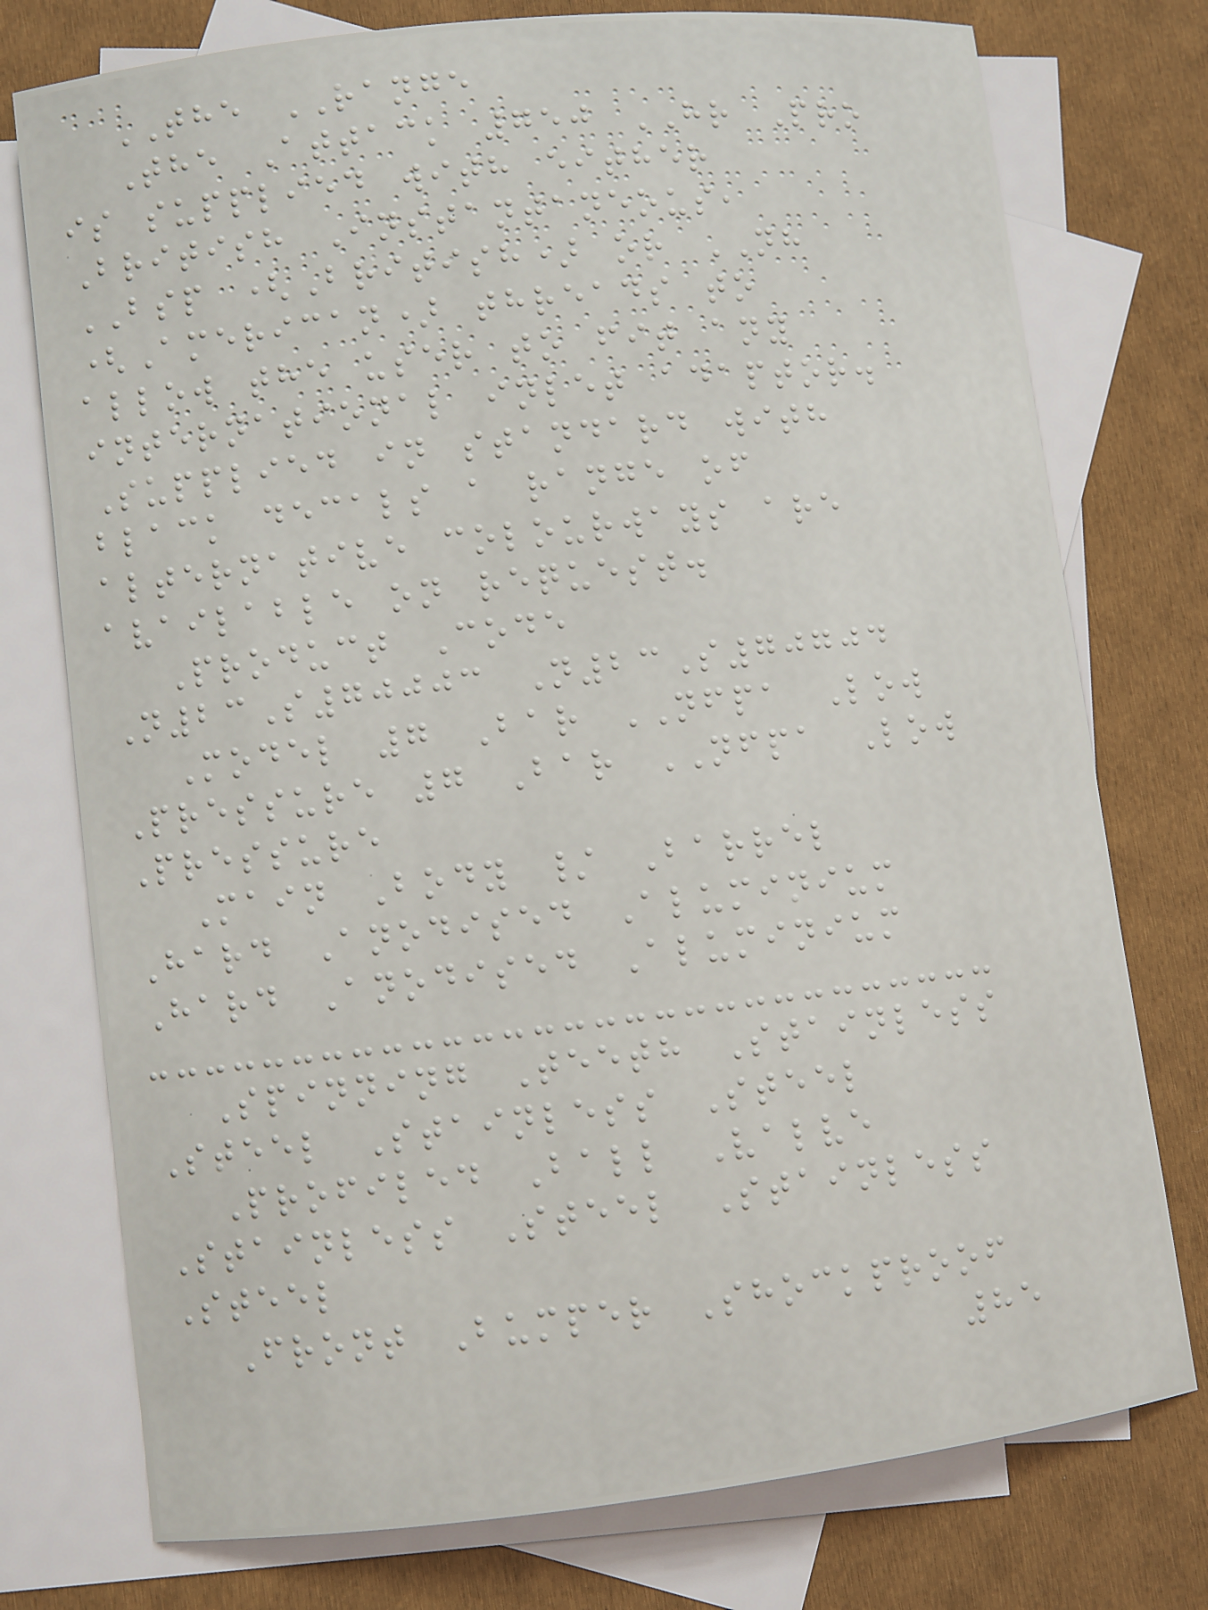THE RANGE
The Attack 750 HR Pro
is supplied with either
British Instantaneous,
BSP (British) or NH
(American) threads to
allow the user to fit any
international inlet adaptor.
Supplied in standard with
black decals a range of
alternative colourways are
available on request.
Product Code
N23S70003 N23S70704
Model 7 Bar NFPA Low
Pressure 7 Bar NFPA Low
Pressure
Main Body / Barrel
Hard Anodised Aluminium
Hard Anodised Aluminium
Spinning Teeth Stainless
Steel Stainless Steel
Profiled Ball Valve
Stainless Steel Stainless
Steel
Front Bumper Shockproof
85
